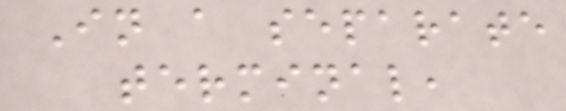In a separate
terminal,
